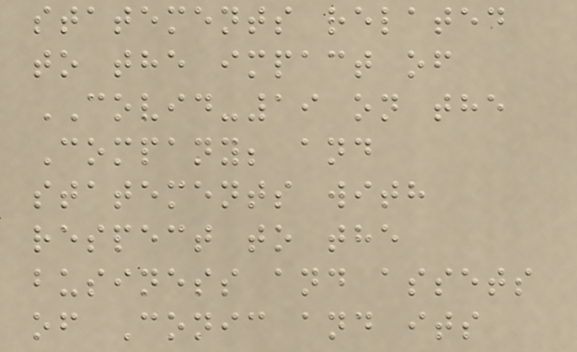statements related
to the impact of
COVID-19 on the
Company; and
statements with
respect to the
business and assets
of Conic and its
